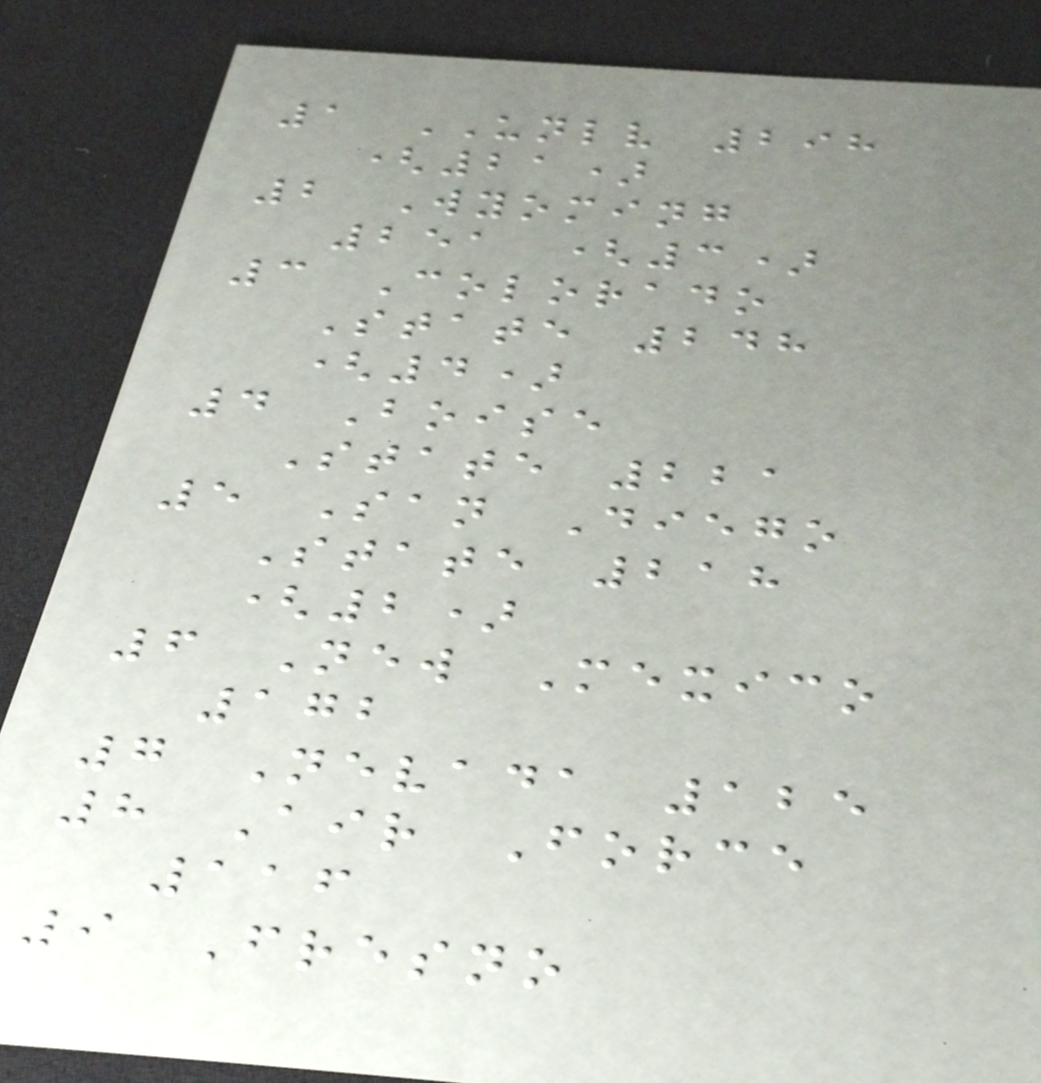1 UNLV 298
(21)
2 Wyoming
251 (3)
3 Colorado
State 248
(4)
4 Boise
State 221
5 San Diego
State 218
(2)
6 New Mexico
172
7 Nevada 125
8 Air Force
116
9 Fresno
